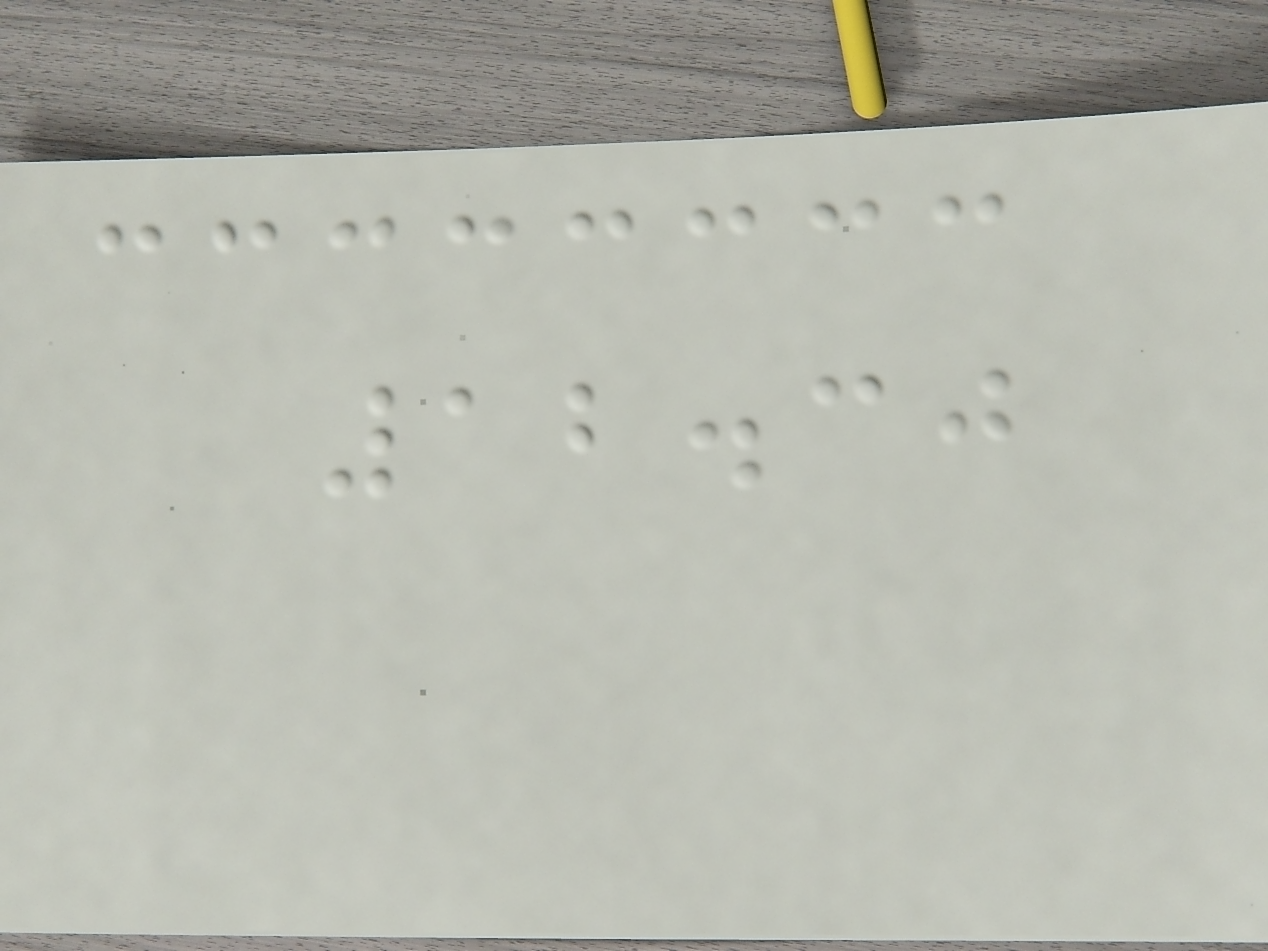12.30
